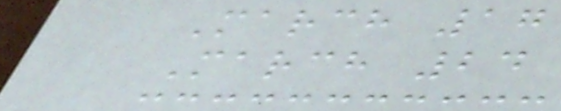March 17
March 24
